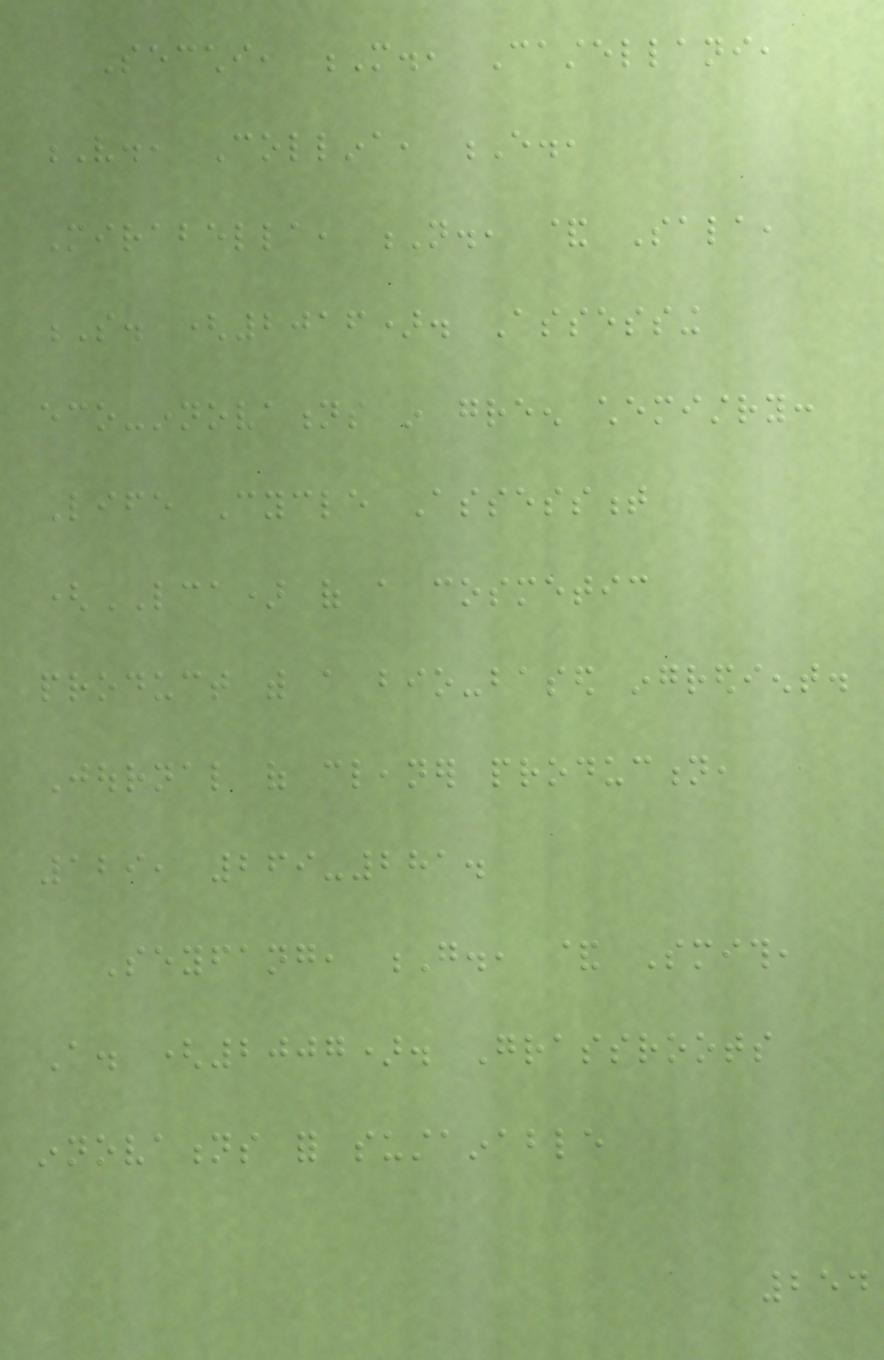Secchi, M., Castellani,
V., Collina, E.,
Mirabella, N., & Sala,
S. (2016). Assessing
eco-innovations in green chemistry:
Life Cycle Assessment
(LCA) of a cosmetic
product with a bio-based ingredient.
Journal of cleaner production,
129, 269-281.
Seyfang, G., & Smith,
A. (2007). Grassroots
innovations for sustainable
254
